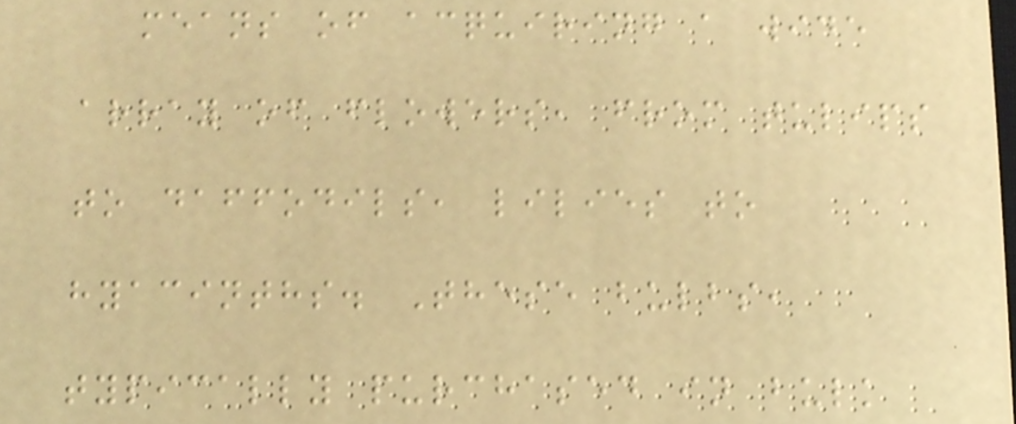means of acquiring a wide
array of flowers, from tulips
to daffodils, lilies to
hyacinths. These bulbs,
typically purchased in bulk
